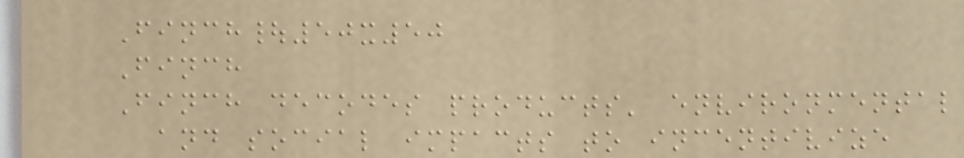Finch|50x50
Finch
Finch decodes products' environmental
and social impacts to incentivize
